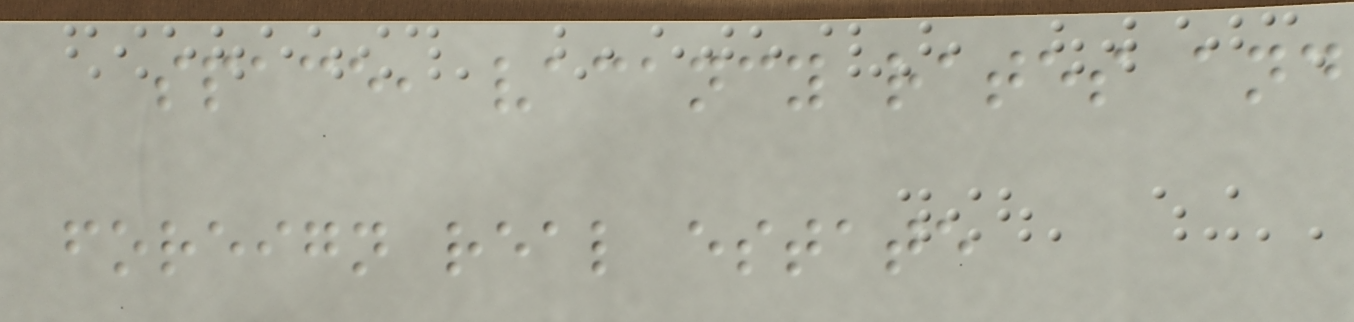space, vacancy rates and
foreign real estate
